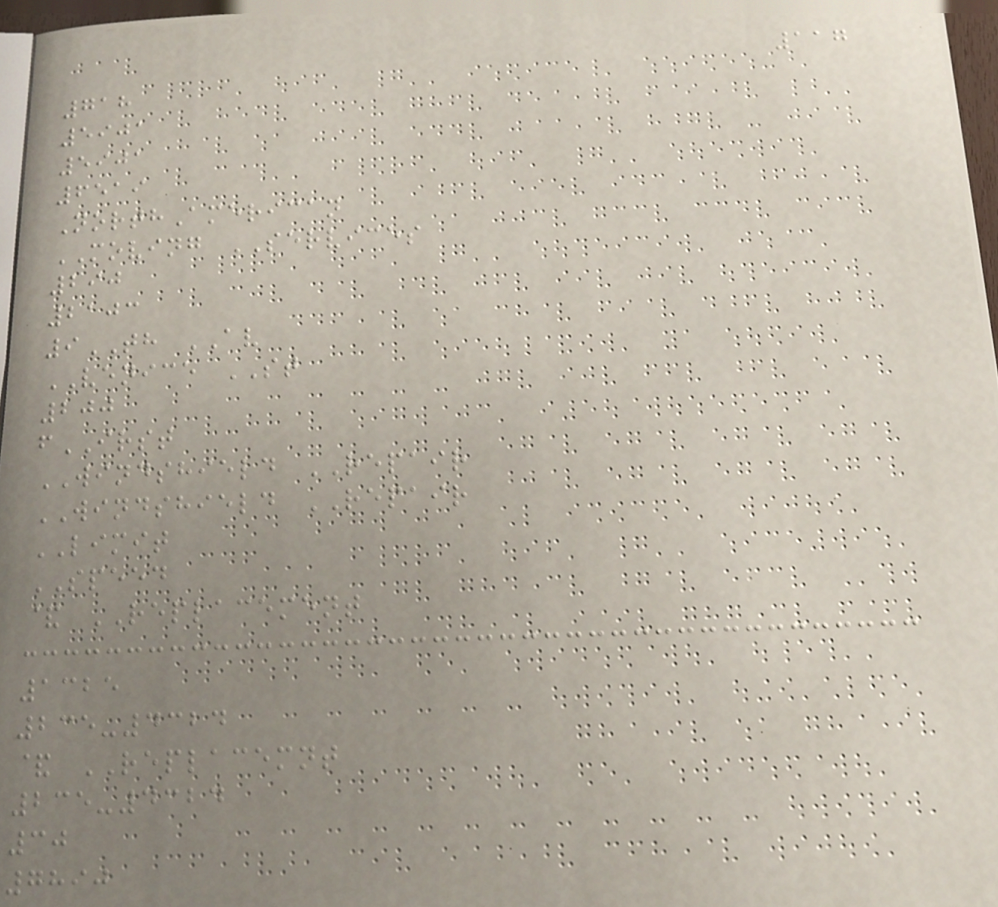117
718
5901
5901
6519
NorthAmerican
MOVING SERVICES
290
2103
9TH AV
VENICE ST
200
fIRST
WINDSHIELD REPAIR
WINDSHIELD REPAIR
LIMIT
SPEED
& REPLACEMENT
1325
235-4324
& REPLACEMNT
235-4324
30
7890
